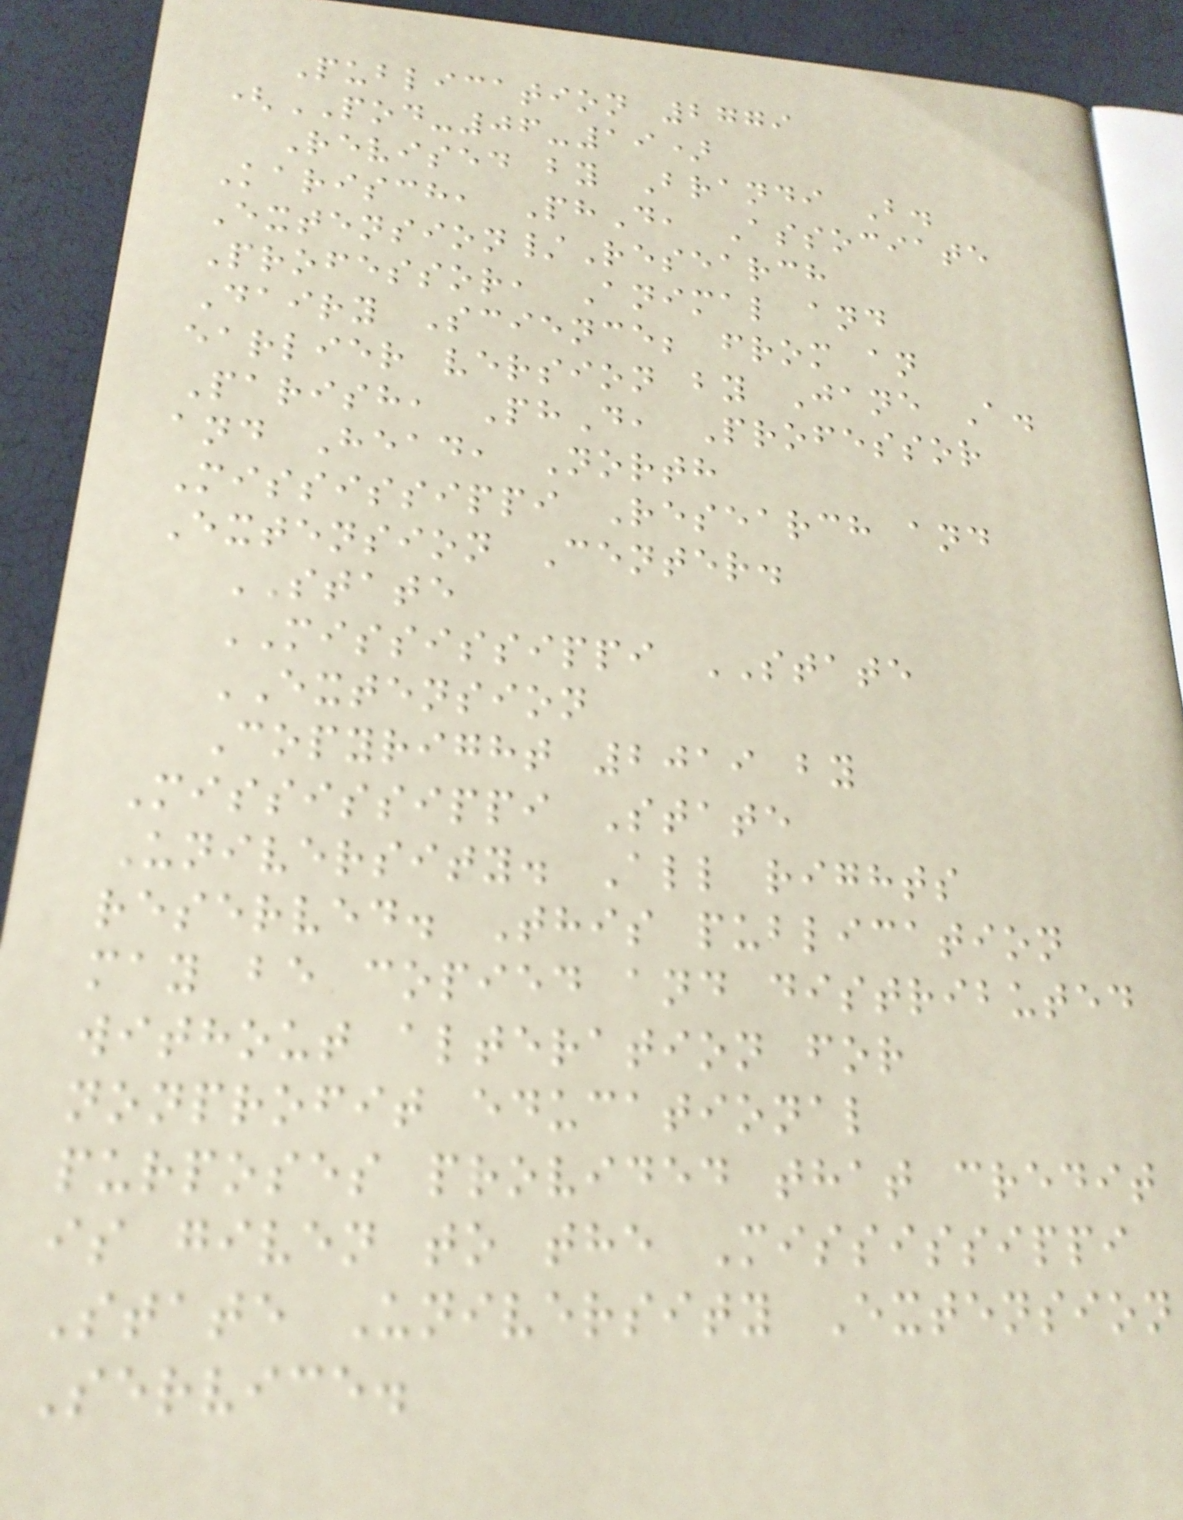Publication 2779
(POD-06-19)
Revised by Brandi B.
Karisch, PhD, Associate
Extension/Research
Professor, Animal and
Dairy Science; from an
earlier version by Jane A.
Parish, PhD, Professor
and Head, North
Mississippi Research and
Extension Center.
STATE
MISSISSIPPI STATE
EXTENSION
Copyright 2019 by
Mississippi State
University. All rights
reserved. This publication
may be copied and distributed
without alteration for
nonprofit educational
purposes provided that credit
is given to the Mississippi
State University Extension
Service.
